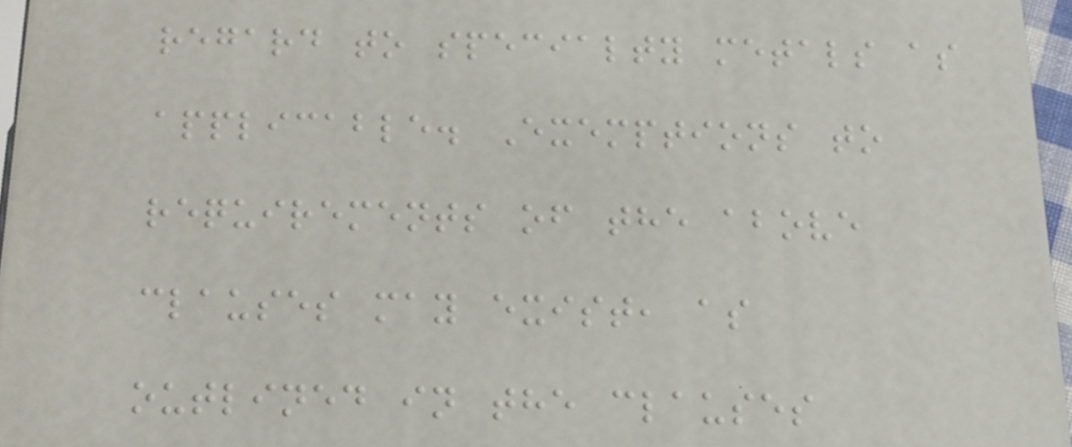regard to specialty metals as
applicable. Exemptions to
requirements of the above
clauses may exist, as
outlined in the clauses
